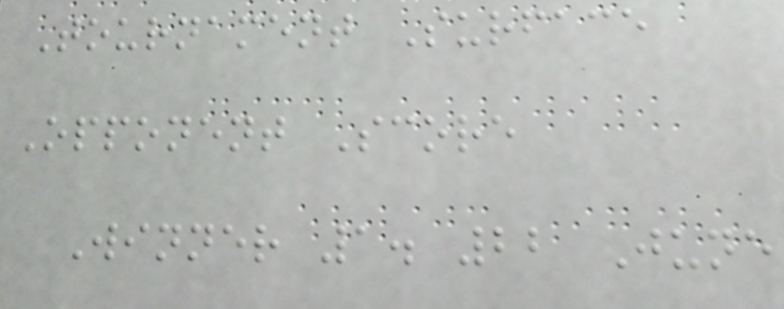Tournament Surface
Opponent Score
Winner 1. 22 June
